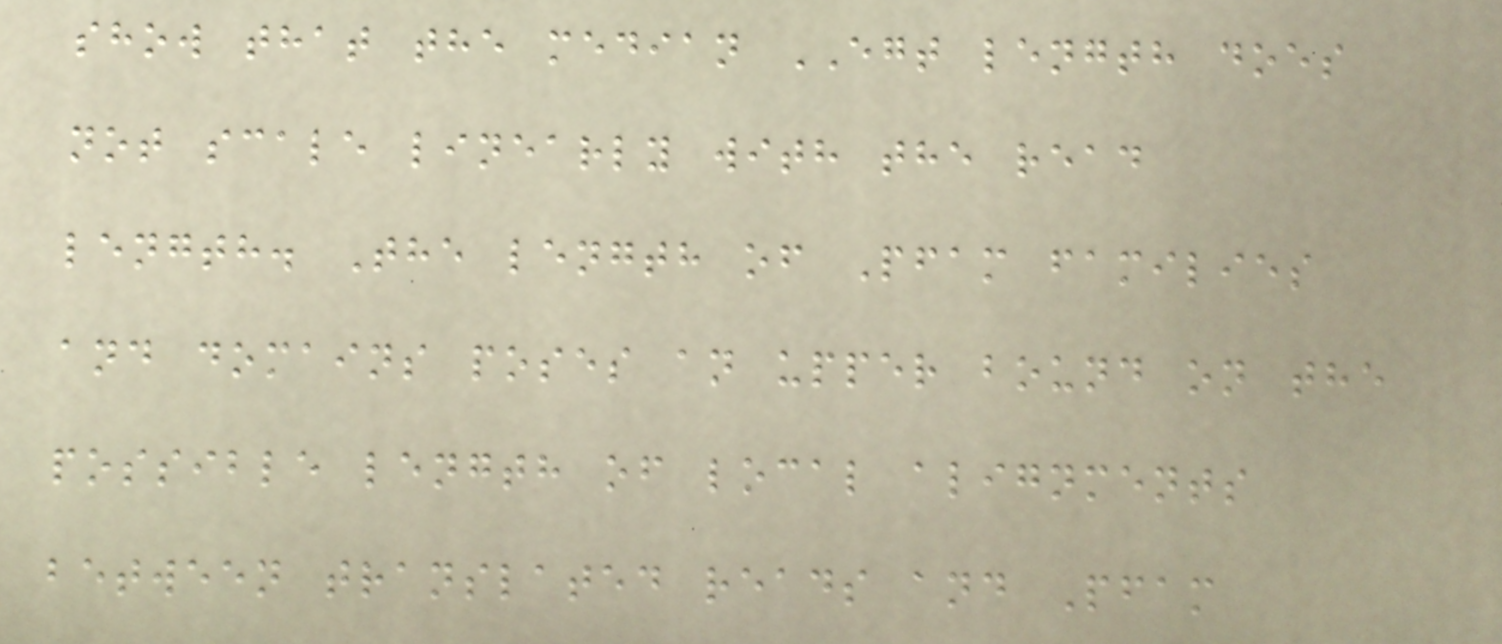show that the median EGT length does
not scale linearly with the read
length. The length of Pfam families
and domains poses an upper bound on the
possible length of local alignments
between translated reads and Pfam
